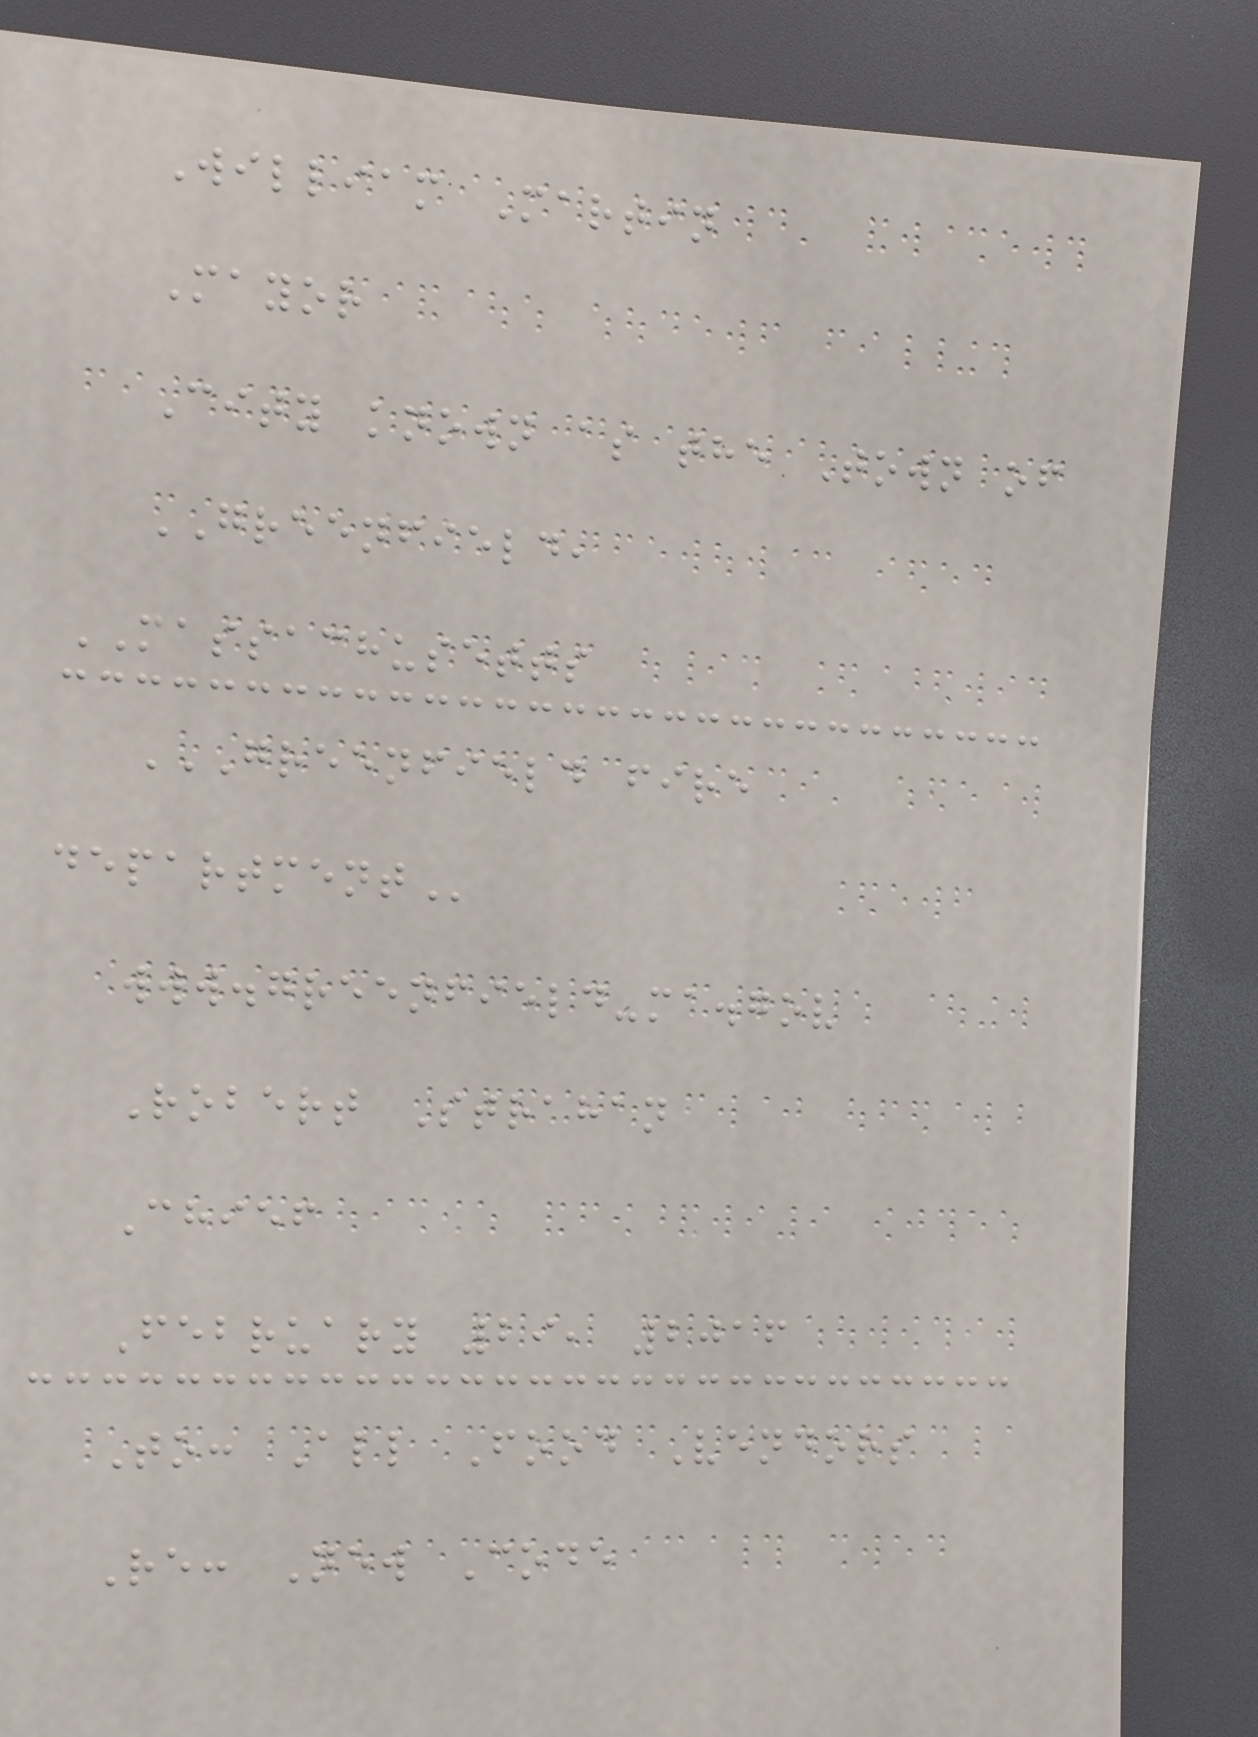William Martin
Mayor
City known as the Town of
GREENFIELD,
MASSACHUSETTS
GREENFIELD FIRE
DEPARTMENT
www.greenfield-ma.gov
Robert Strahan
Chief
February 29, 2016
To: All Food Vendors
Re: New Code
